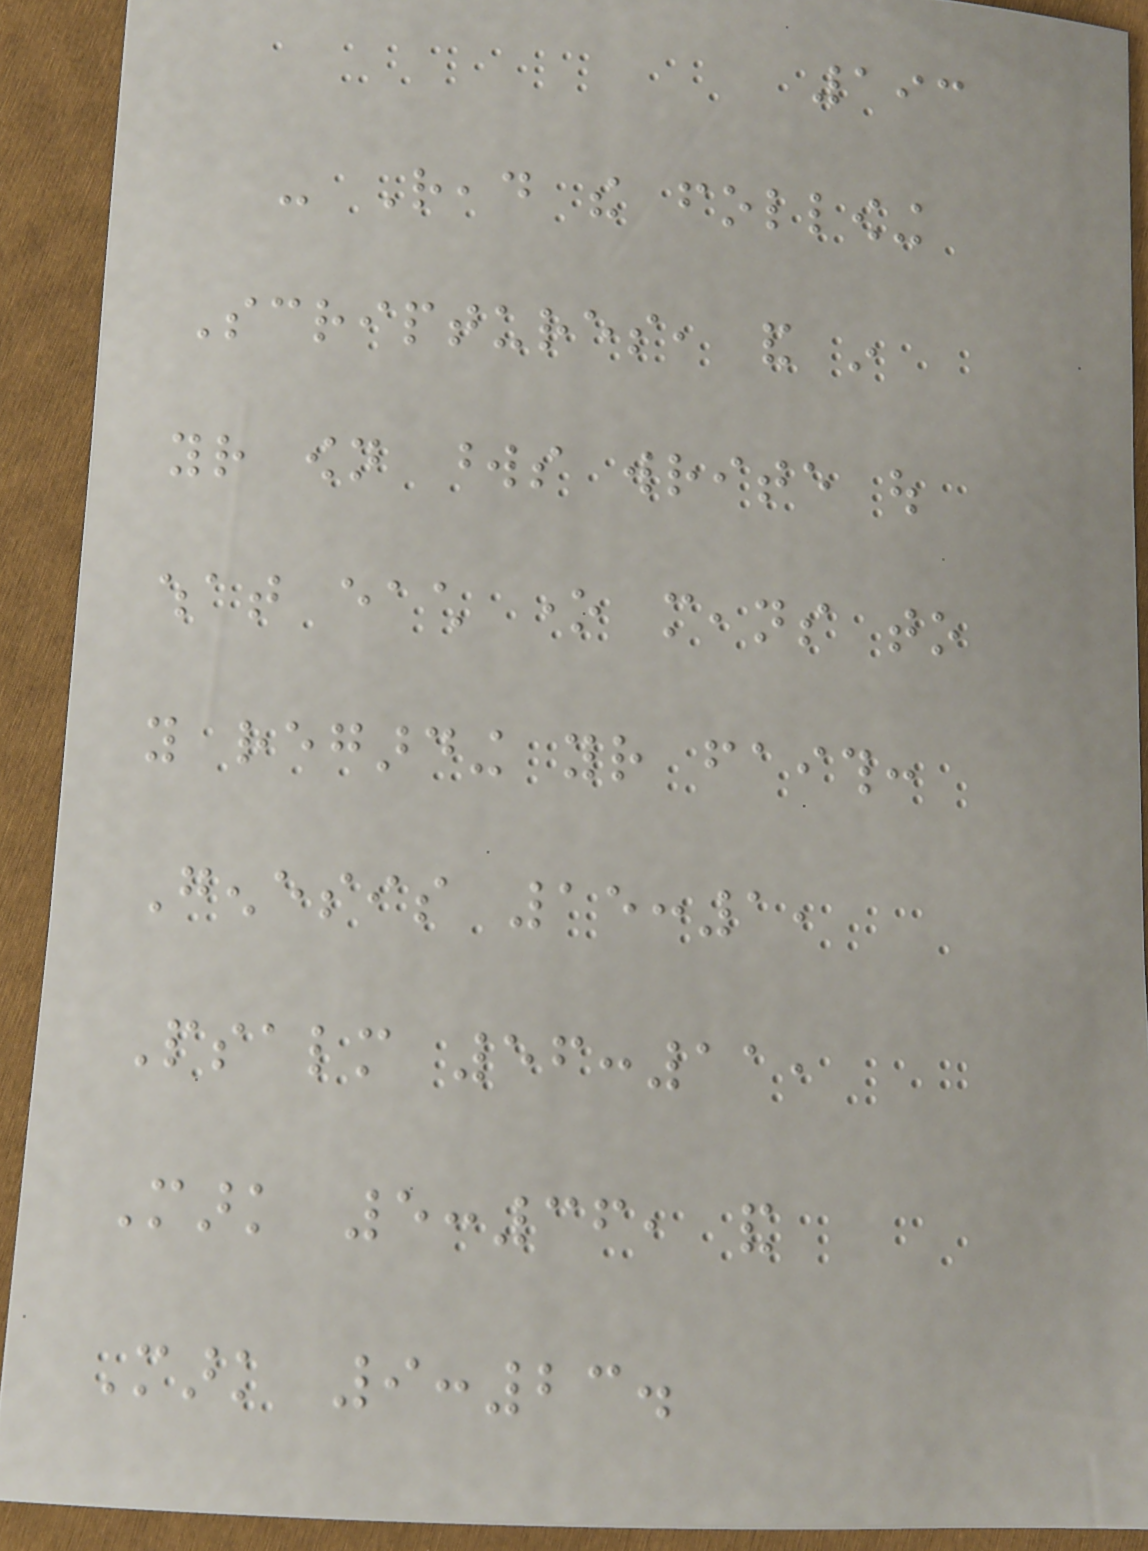193
- Read the following
Scriptures, and in
your own words write out
what each one means to
you regarding your faith:
Genesis 15:1,
Psalm 56:11,
Mark 5:36, and
Mark 9:23.
